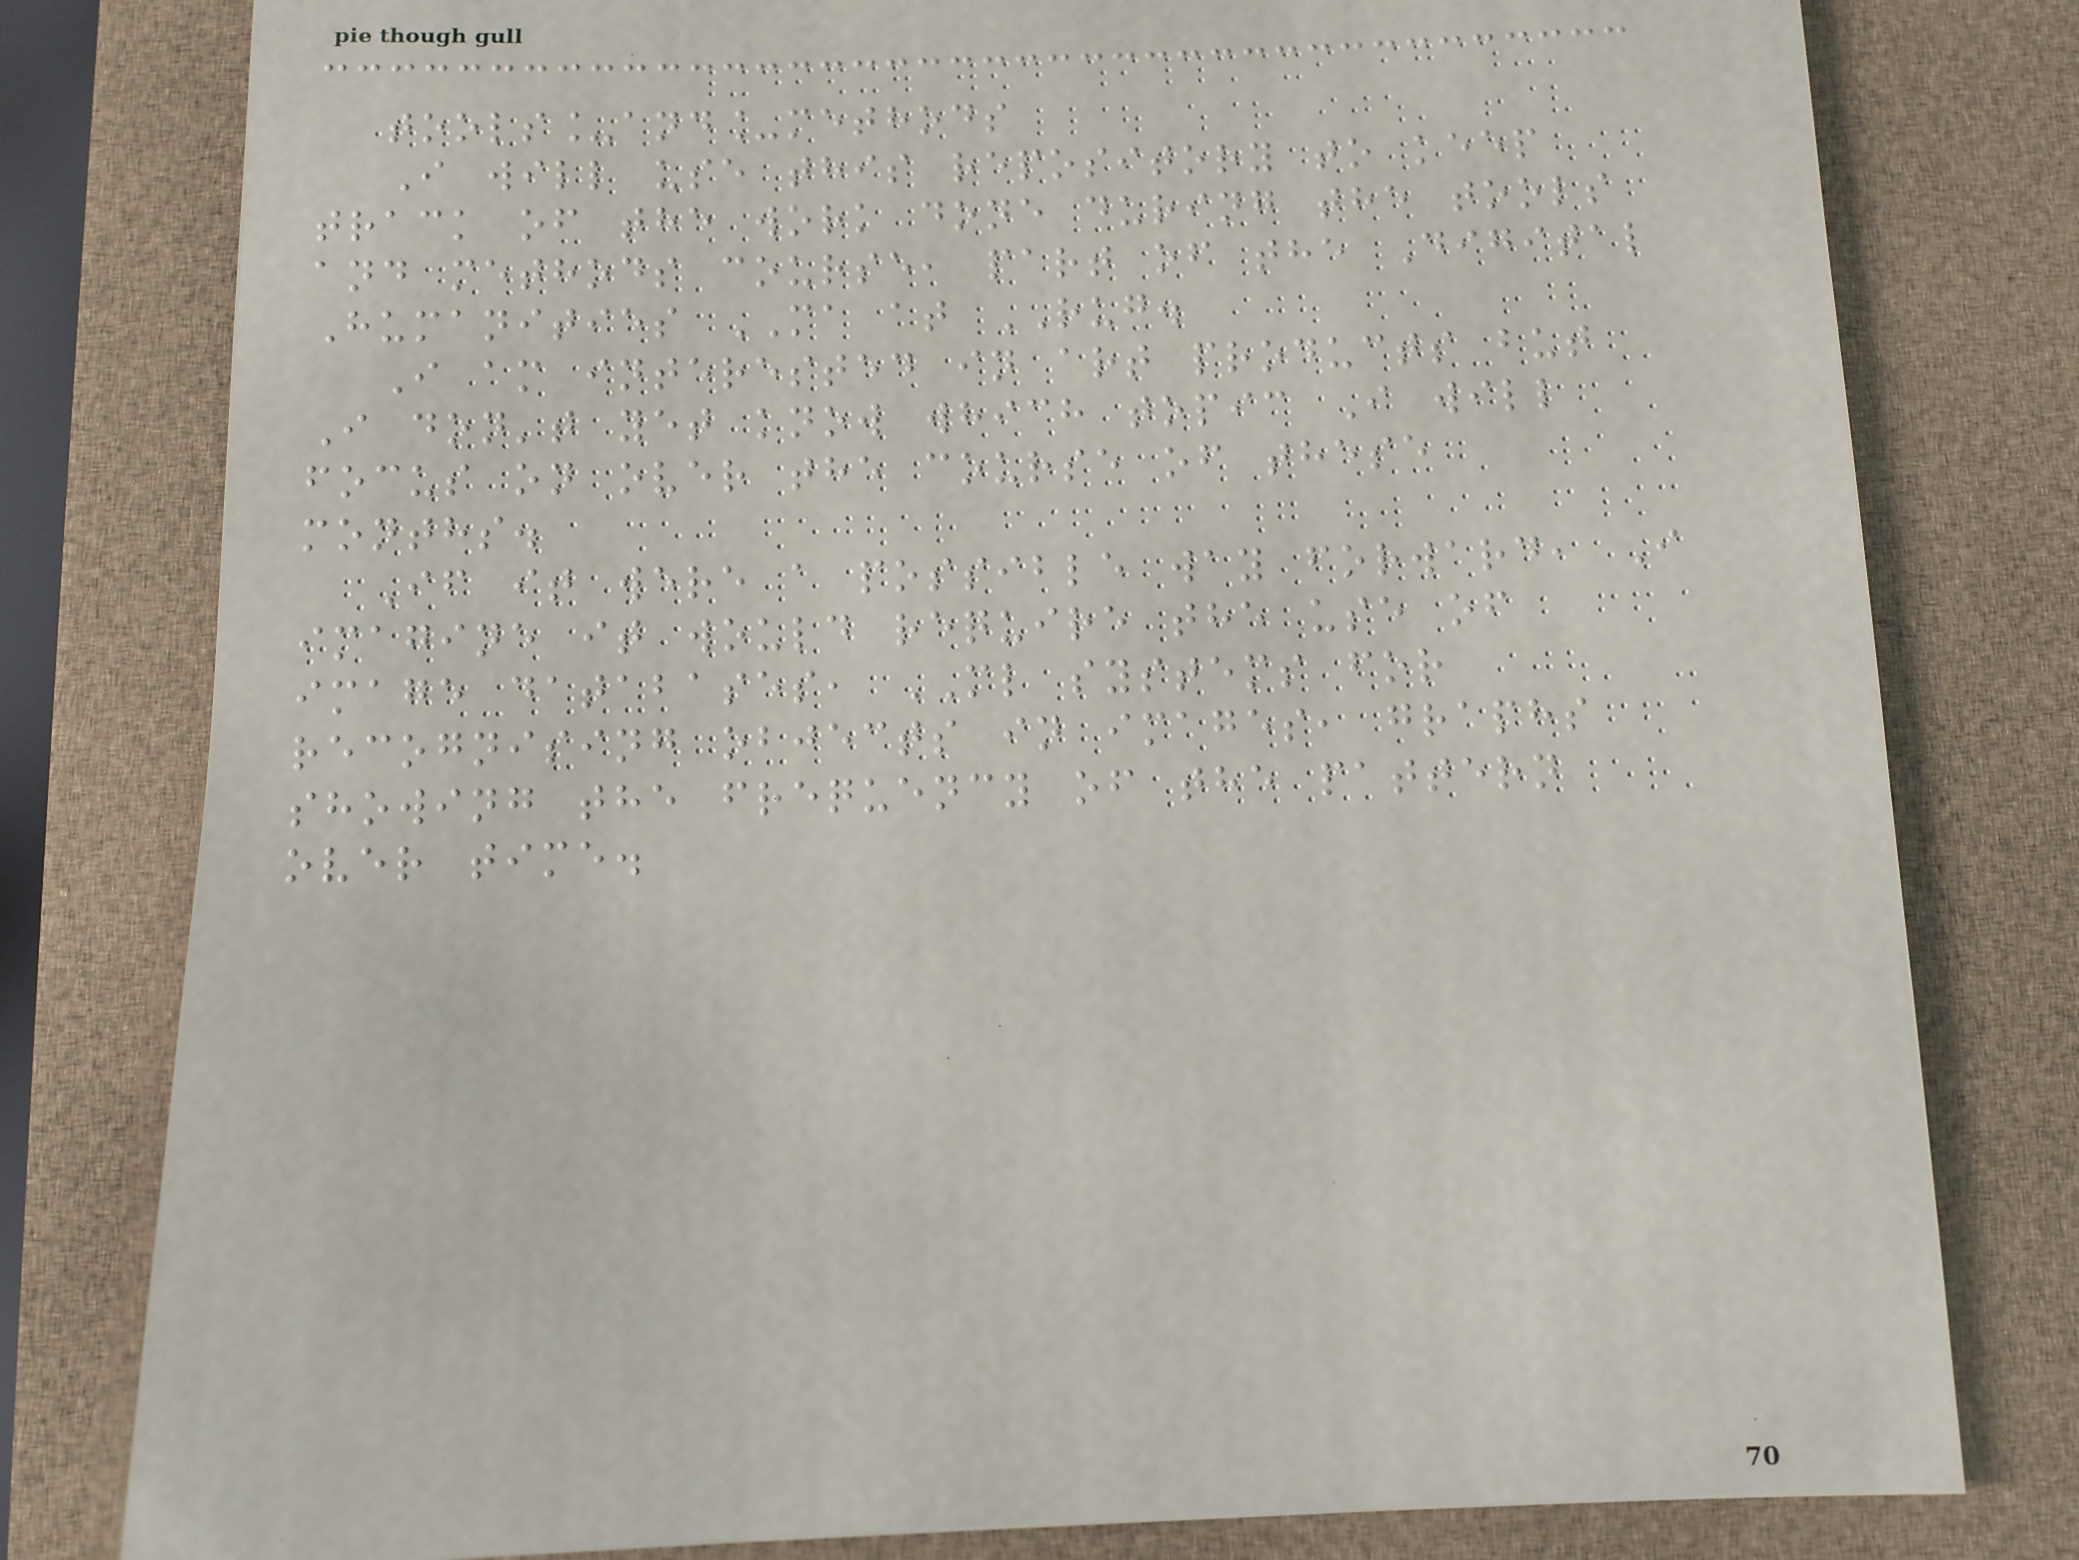tools_and_methods
I will use this repository to keep
track of the work done during the tools
and methods course, part of the Digital
Humanities MA at RUG.
I am interested in art products but
I don't yet know which topic I will
focus on over the course of these
months.
If it were a possible way forward, I
imagine it would require the use of
image databases, ML systems for
recognising objects in images, graphs
showing the frequency of the pattern
over time.
